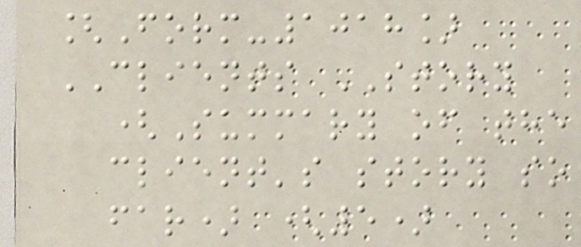[Form-1018]
CLIENTS STORY
(Summary of the
client's story so
far) (5)
